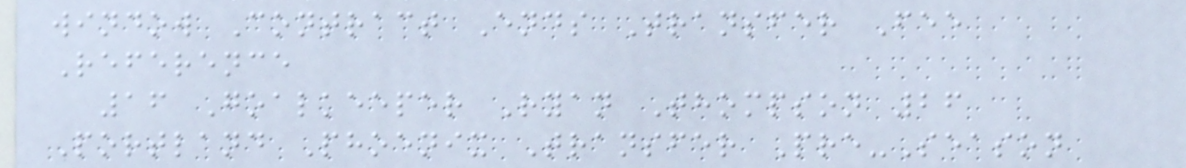window Contract Ends Transfer Fee
Reference
16 Goalkeeper Ryan Thompson 26
Portland Phoenix Transfer Pre-Season
